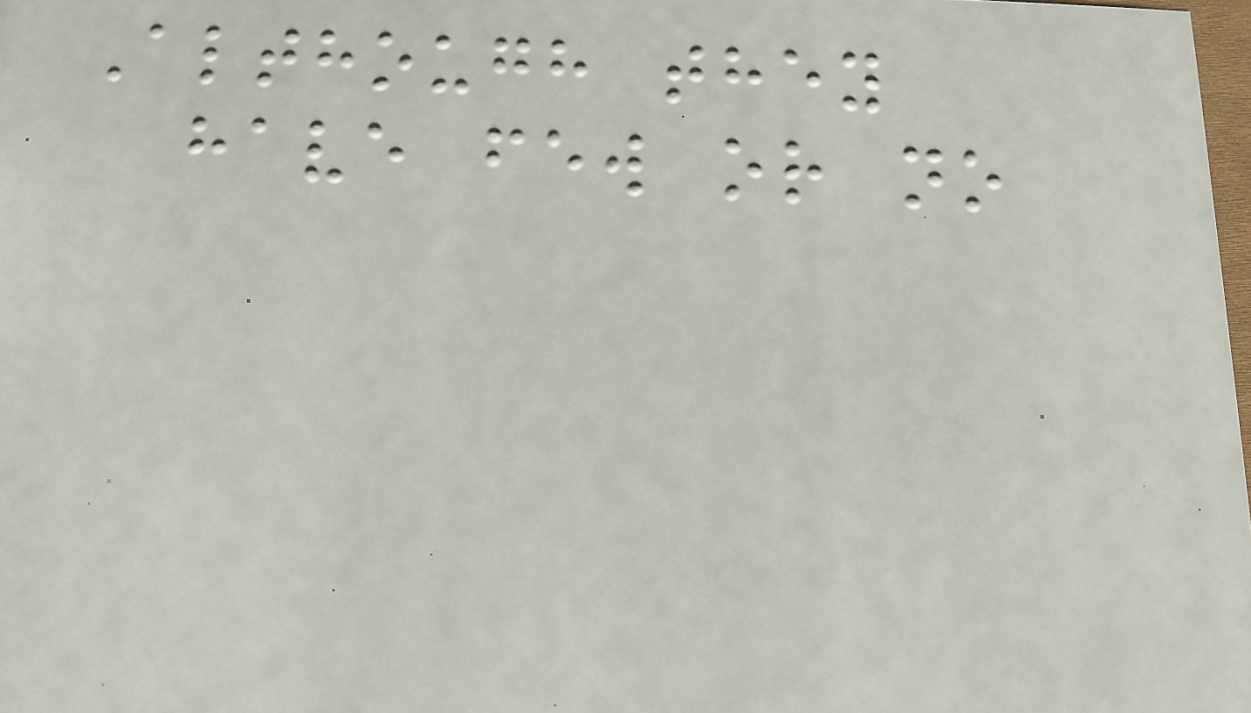Although they
have few or no
